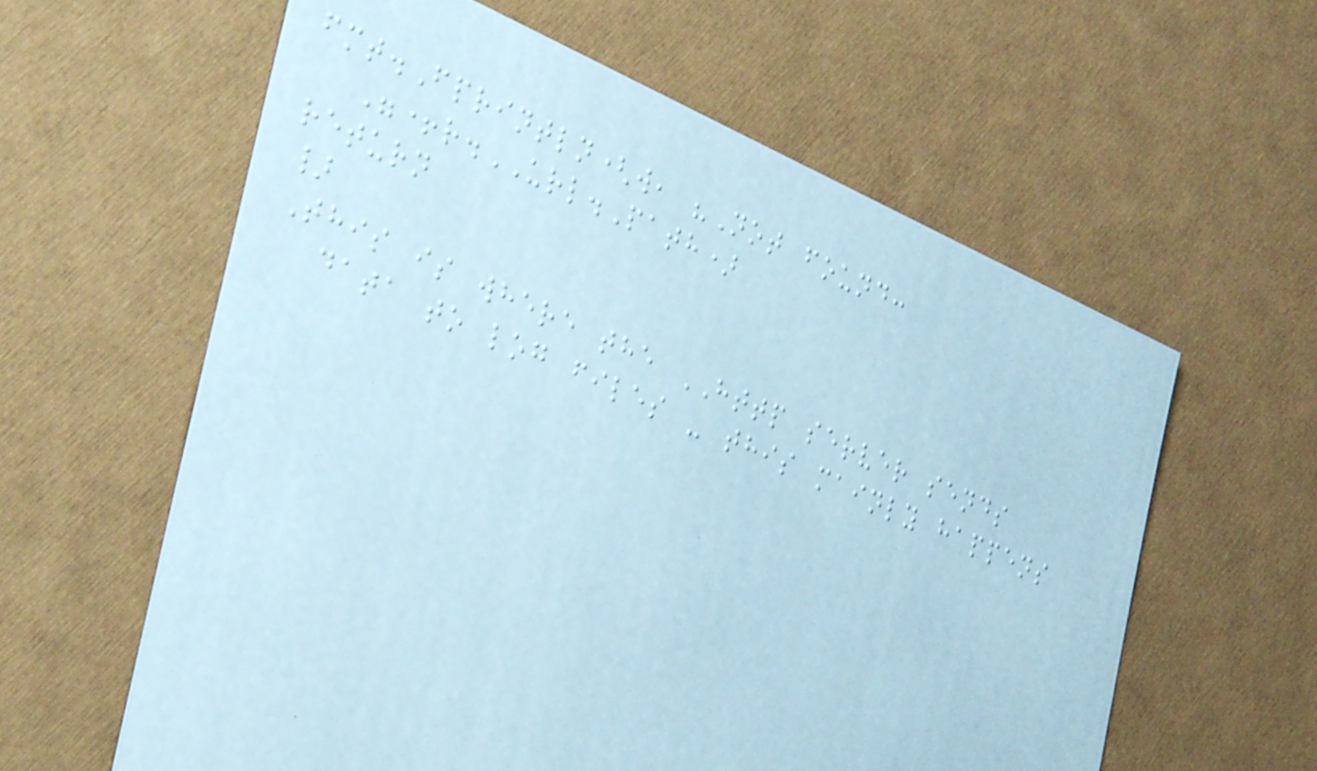fmt.Fprintln(w, "Not found:
"+r.URL.Path)
return
}
This is where the HTTP server sends
data to log files - this mainly happens
